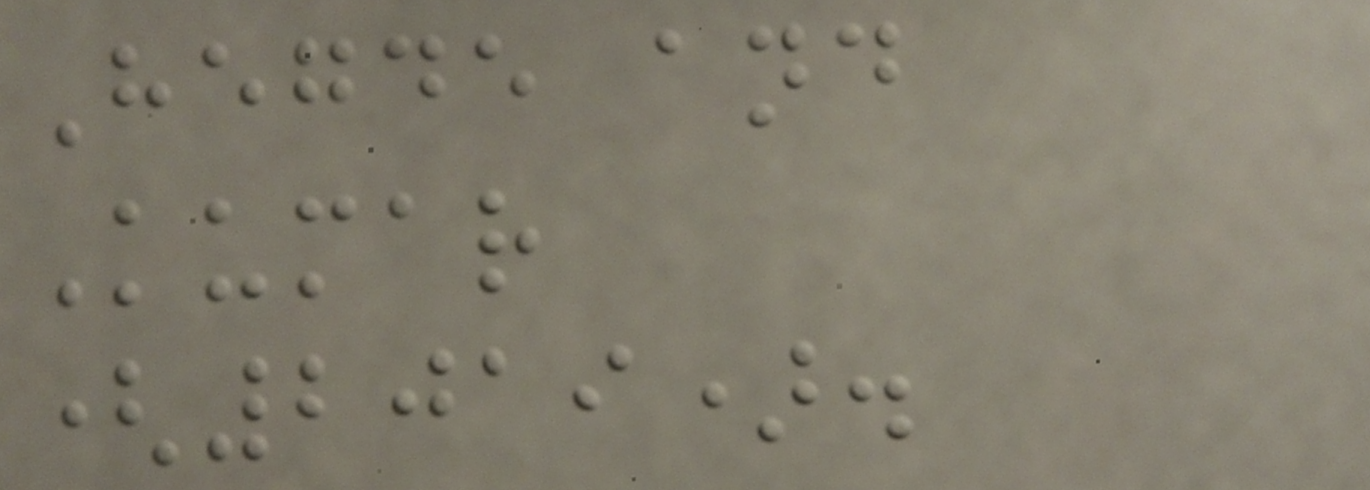Hegde and
Kumar
(2019).
